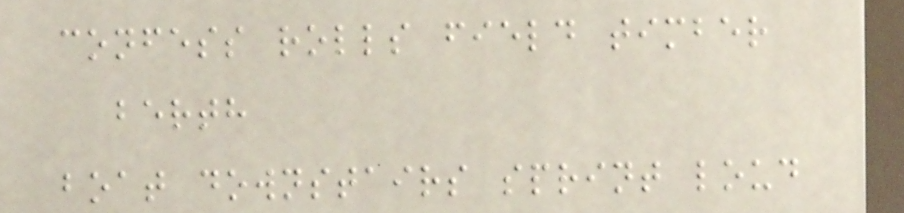confess rolls field timber
berth
boat downstairs sprint loud
